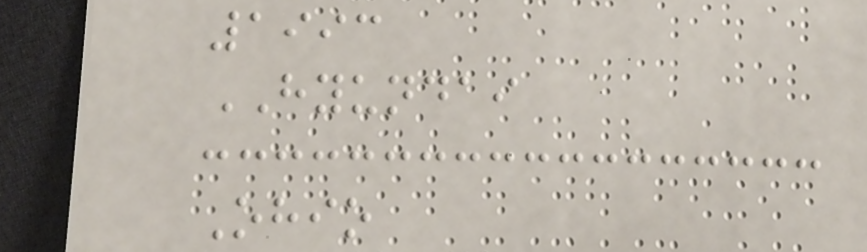1993
HYUNDAI
Ohio
